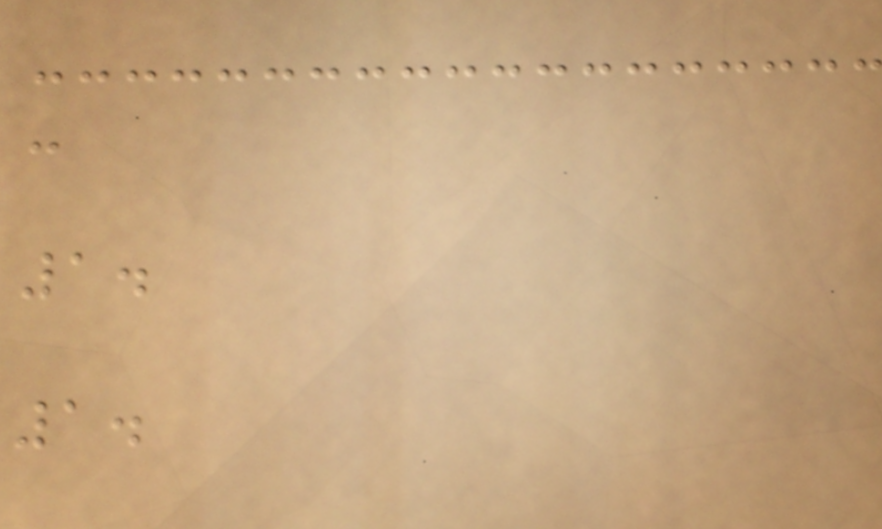-
1.
1.
